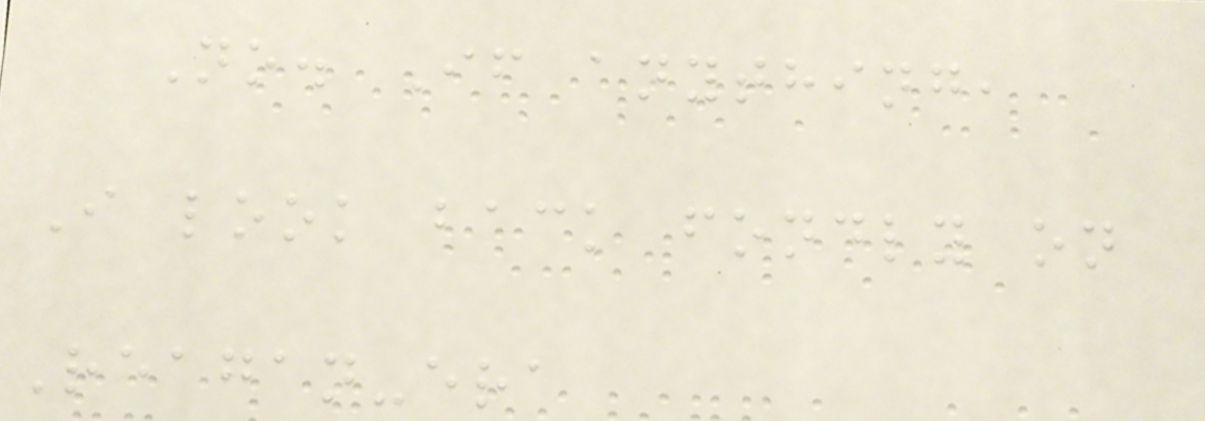No. If anything,
I look back fondly on
Reagan-era
